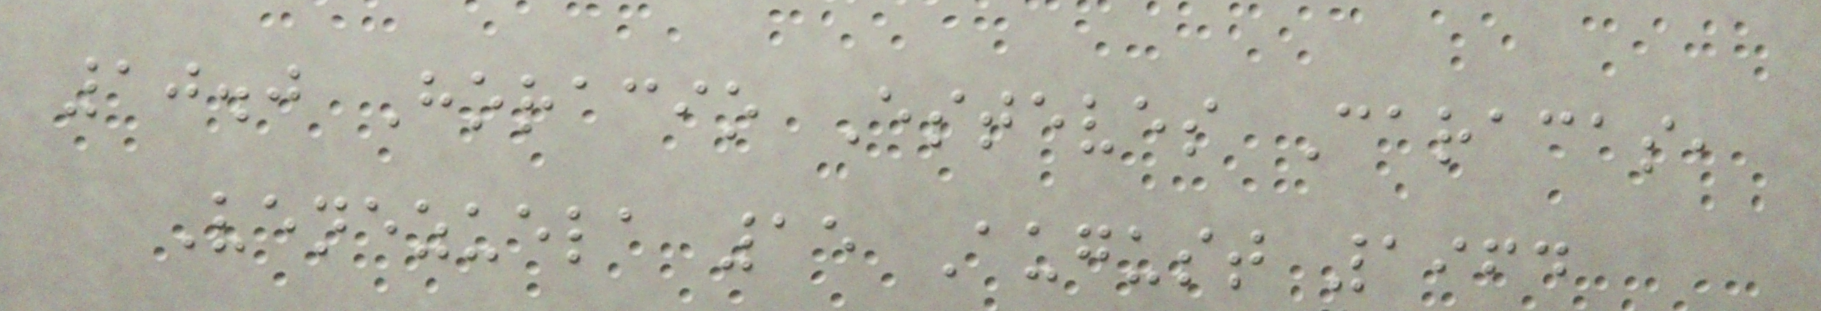10.0 Horacio Esteves Caracas,
Venezuela 15 August 1964
